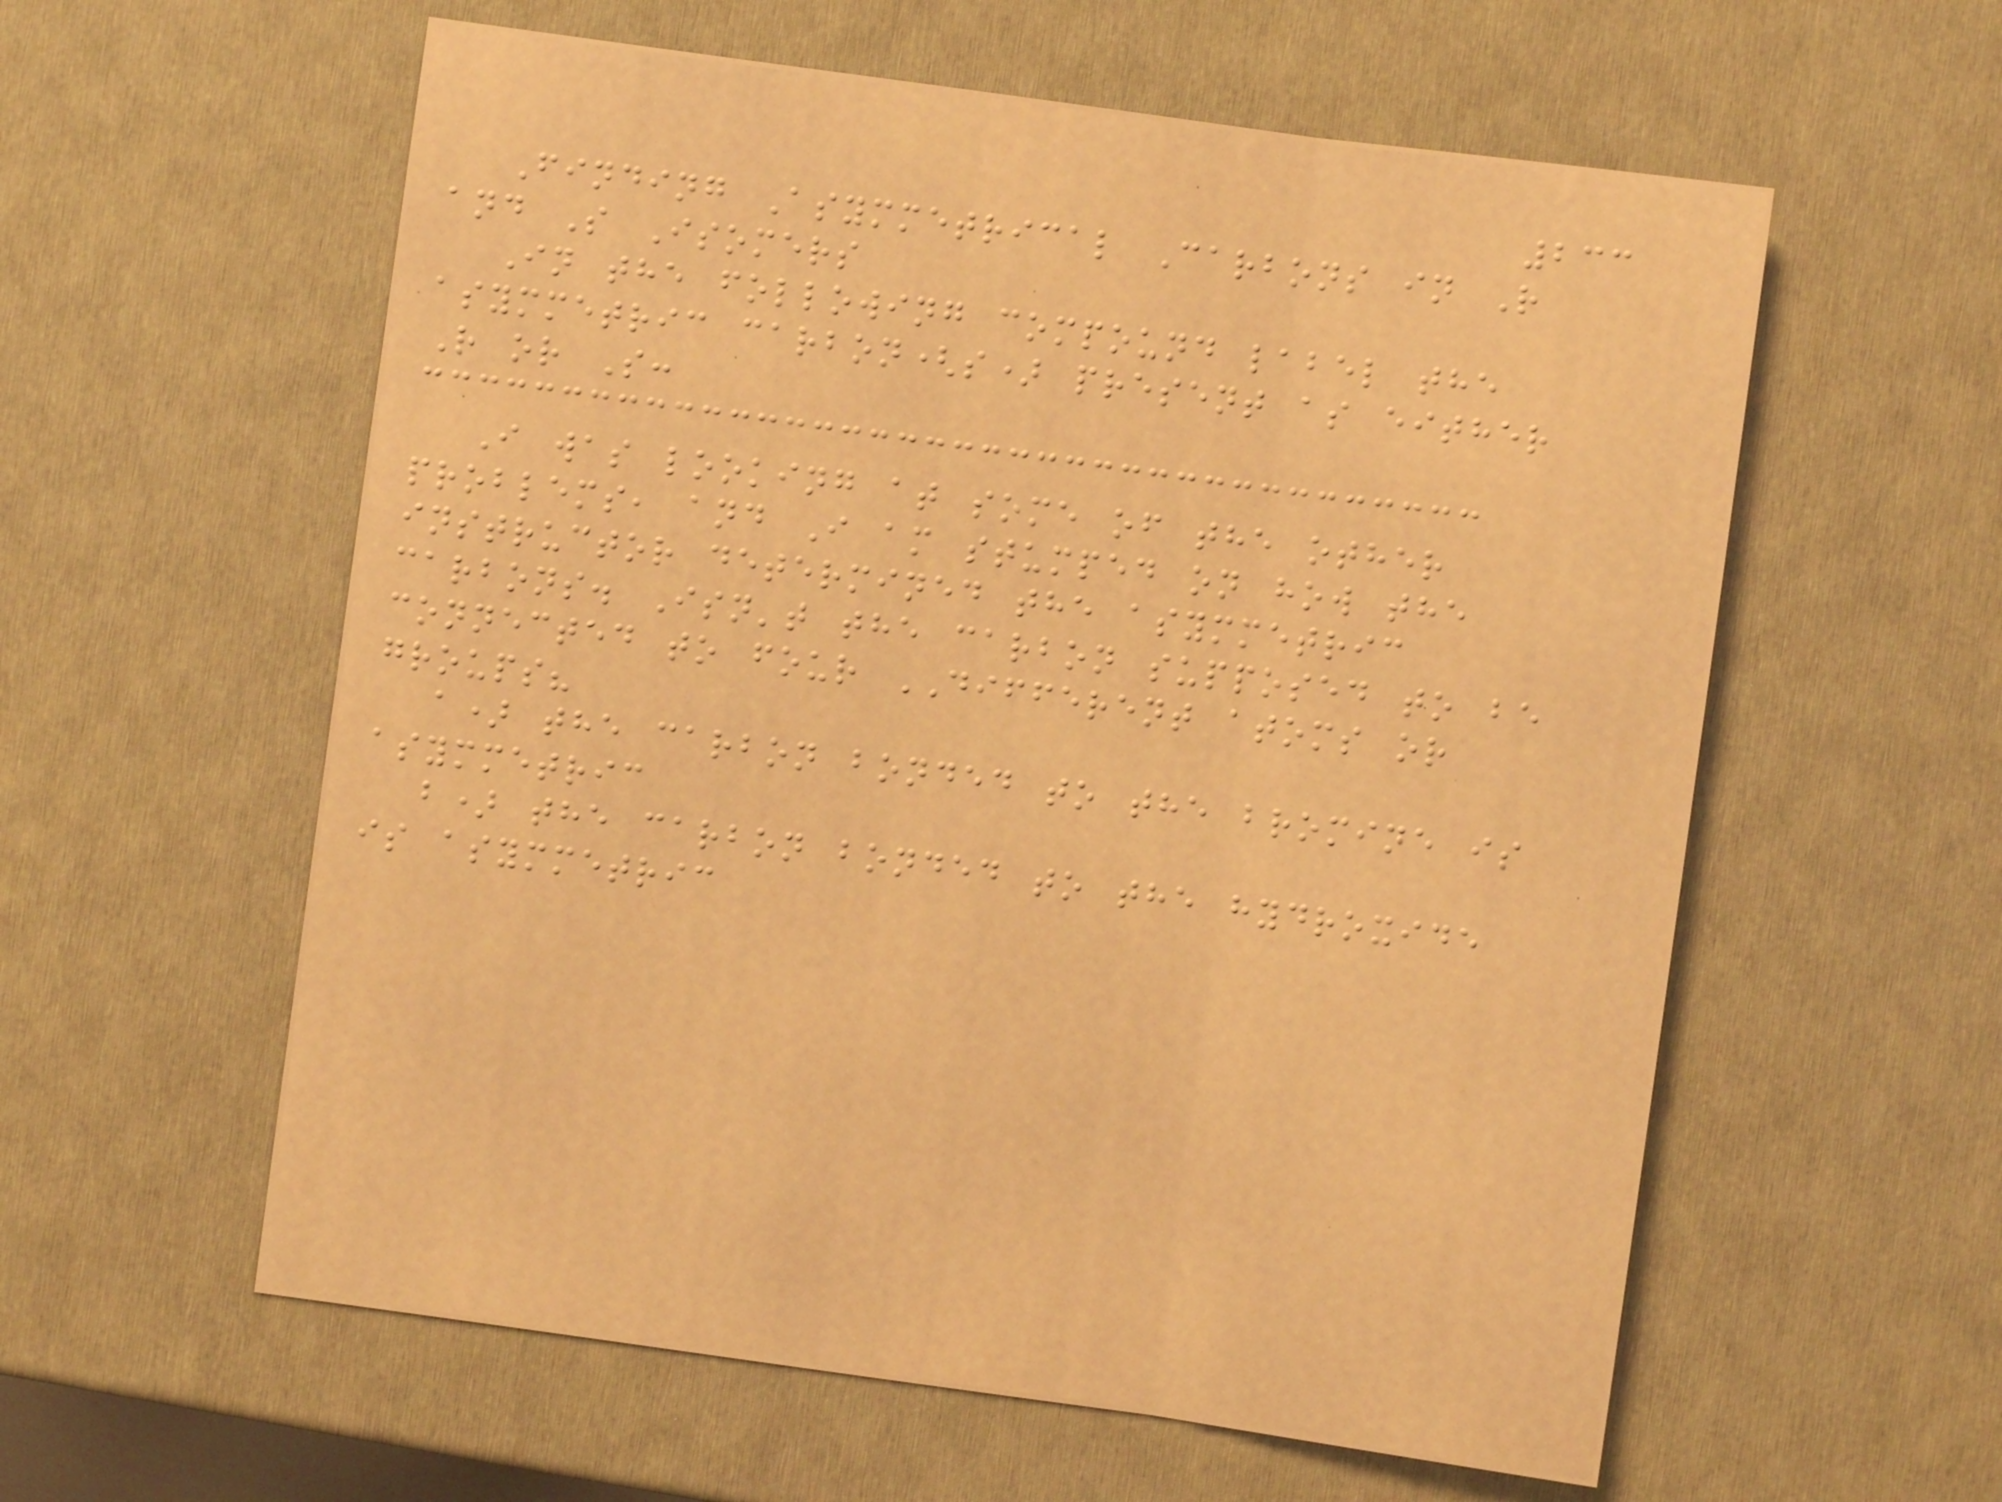233
Finding Asymmetrical Carbons in R
and S Isomers
In the following compound label the
asymmetric carbon(s) present as either
R or S:
I was looking at some of the other
problems, and I am stumped on how the
instructor determined the asymmetric
carbons. Isn't the carbon supposed to be
connected to four DIFFERENT atoms or
groups?
a) the carbon bonded to the bromine is
asymmetric
b) the carbon bonded to the hydroxide
is asymmetric
